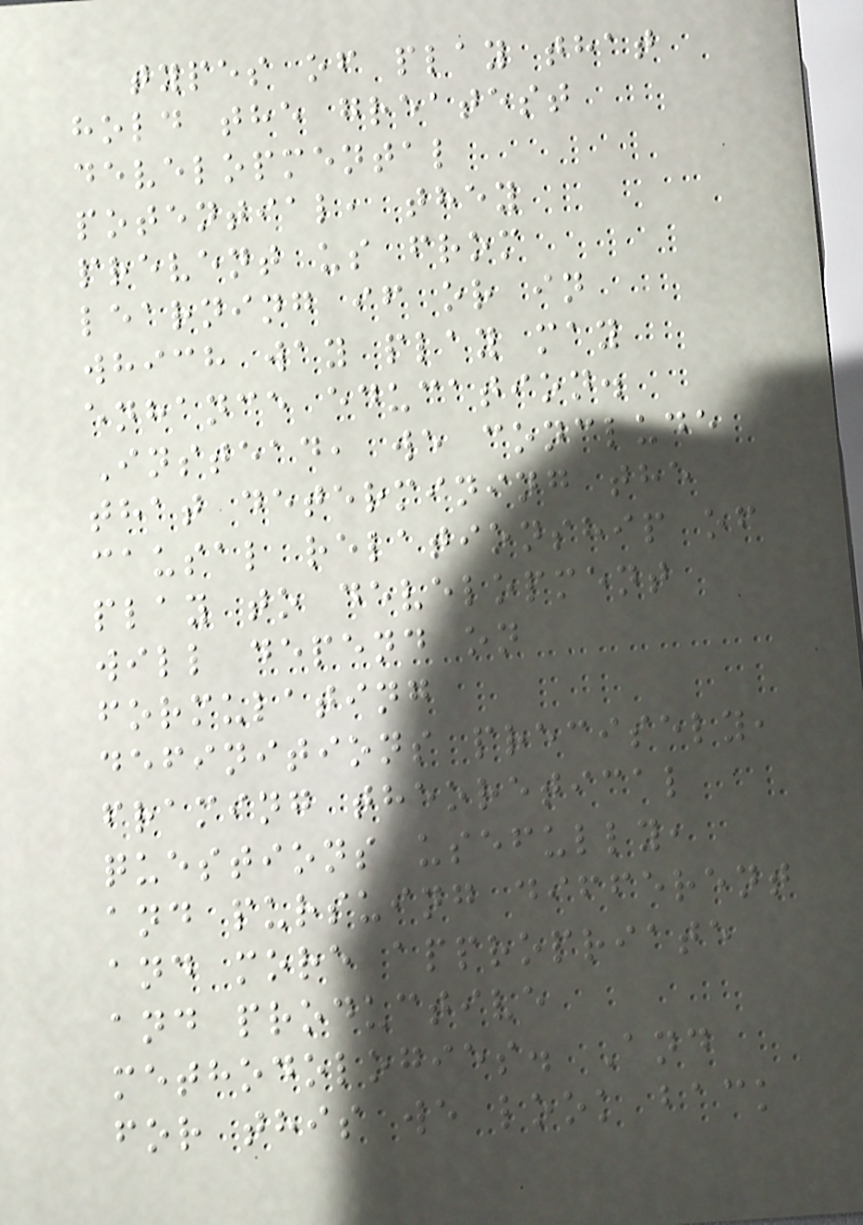types of play that
hold the greatest
developmental
potential, they
prevent us from
learning if or in
which way play may
enhance education.
Instead, we conclude
that determining the
causal relationship of
play to development
will depend on
formulating
definitions precisely,
framing theoretical
questions usefully,
and pursuing different
and more appropriate
and productive
methodologies. And
for this we look back
